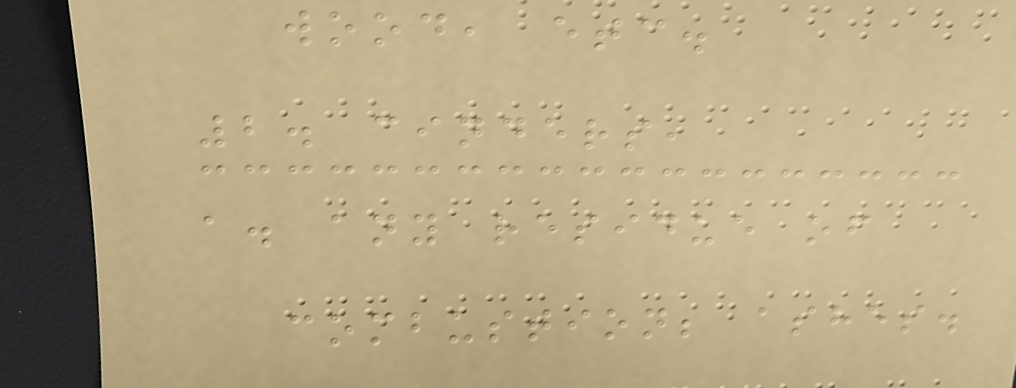wood, etc.
2. cinders,
a. any residue of
combustion; ashes.
